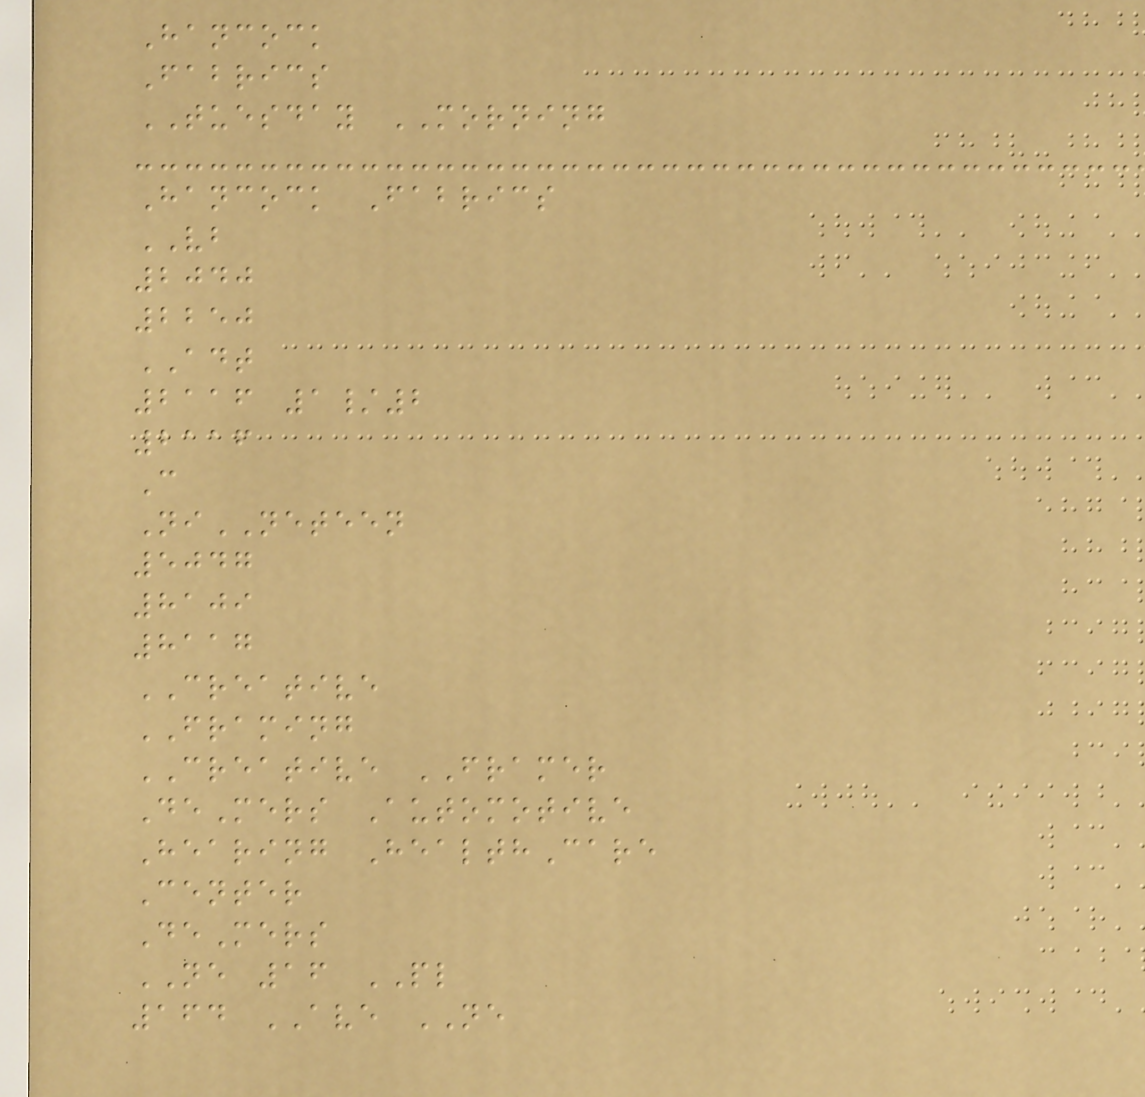Hancock
Fabrics
TUESDAY MORNING
Hancock Fabrics
VB
2040
2250
ADT
2116 1/2
2116
C
NiNETEEN
5047
8109
8117
CREATIVE
FRAMING
CREATIVE FRAMER
DeMers Automotive
Hearing HealthCare
Center
DeMers
NE 16 PL
164 AVE NE
